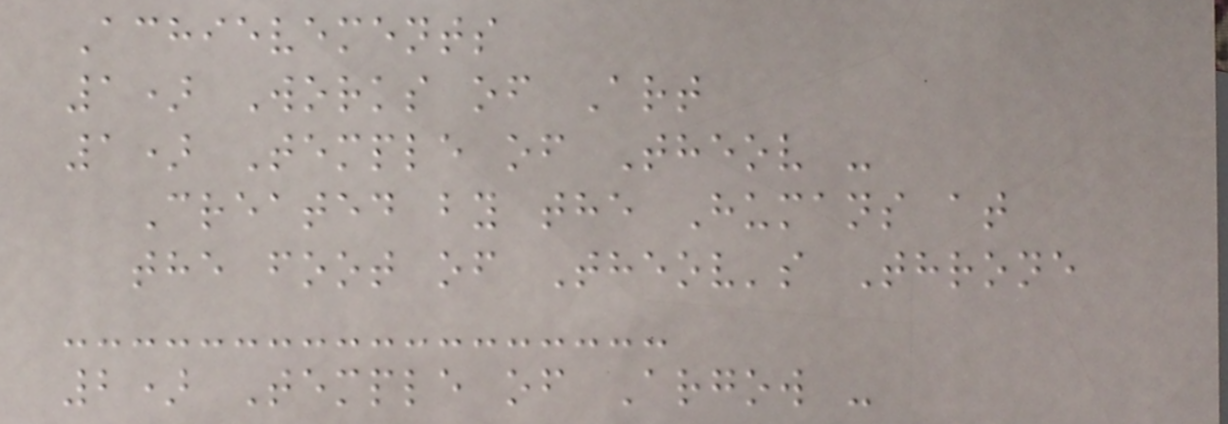Achievements
1) Works of Art
1) Temple of Theov -
Created by the Humans at
the foot of Theov's Throne
2) Temple of Argow -
